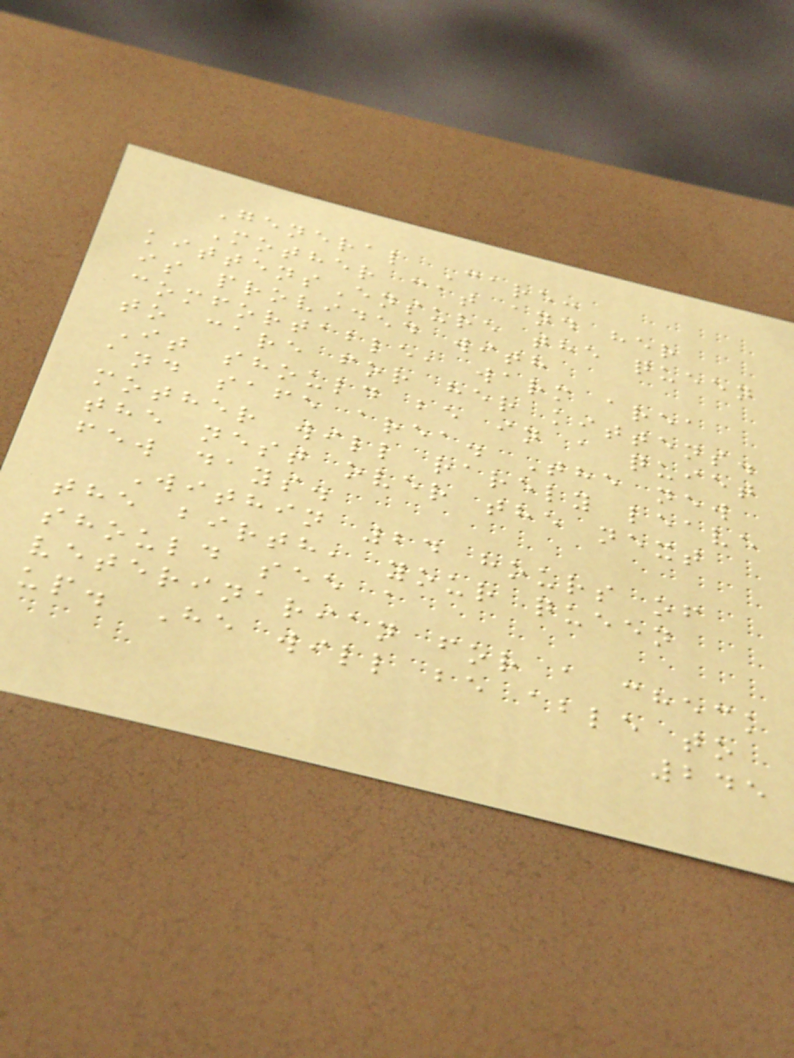General Care:
Mother cat and her
kittensEnsure the queen
is provided with
comfortable, warm area
to care for her kittens.
It should be in a quiet
and safe area. The new
mother will rarely leave
the nest over the next
few days.
Within 24 hours of
the birth, your queen
should see a
veterinarian for a check
up. He will be able to
245
